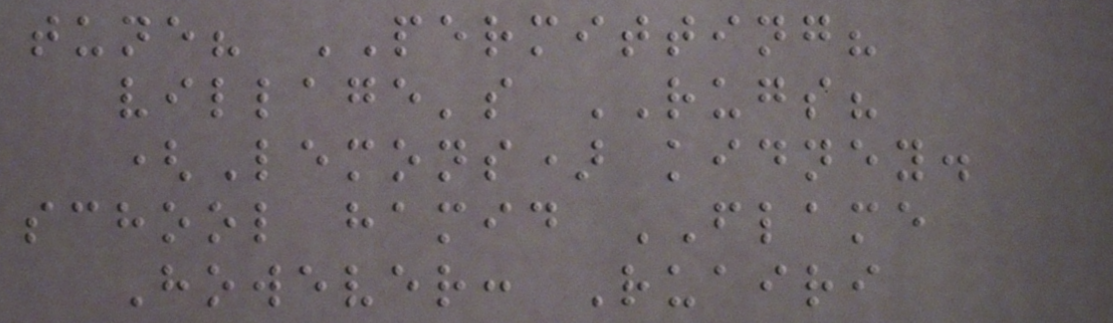tune? PERMITTING?
village's RUGS?
(Lemons) kidney.
school hamid FLAME
However: Ruairi
